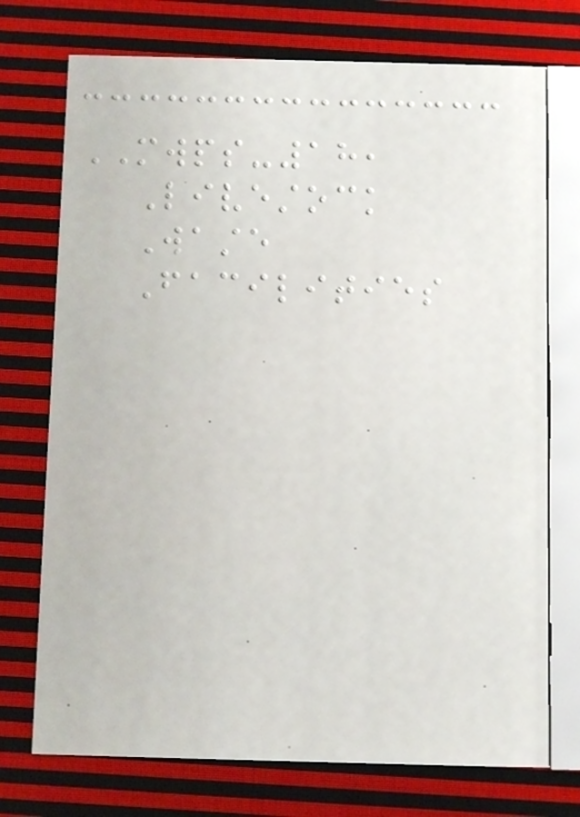MWPS-18,
Livestock
Waste
Facilities
